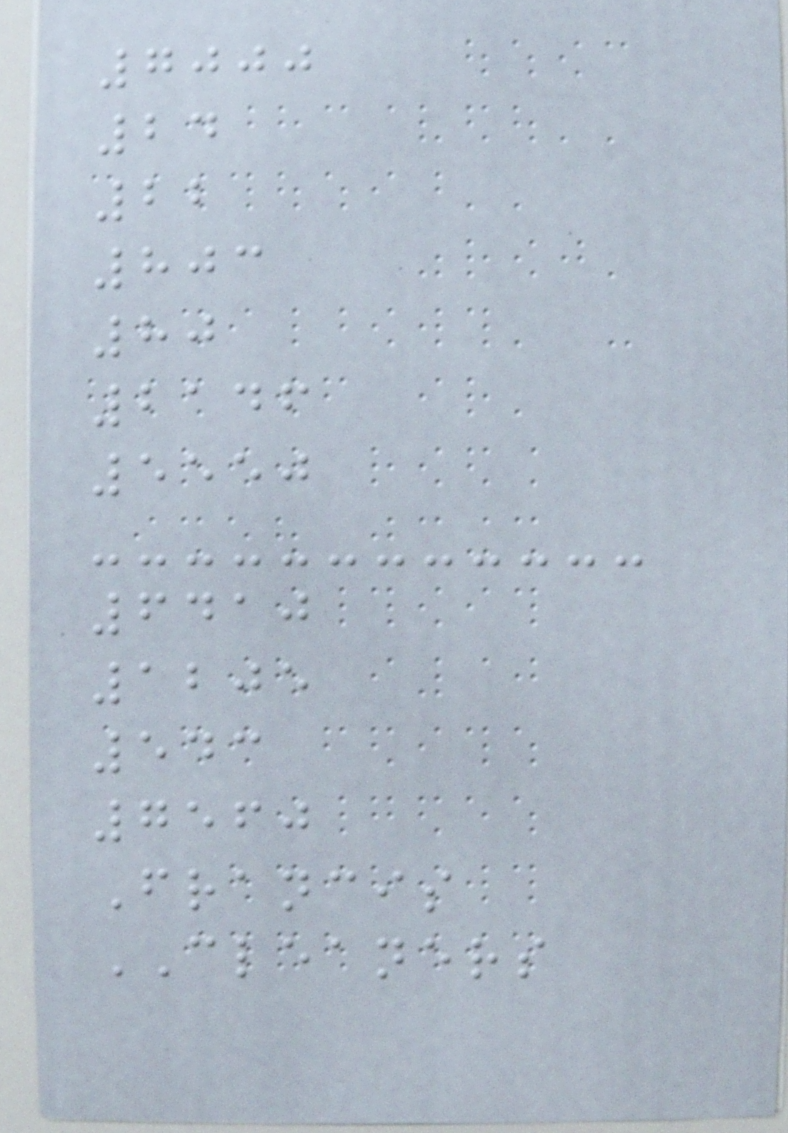7000
24
22
803
80
2146
5550
6410
1205
543
7560
Francis
CLEANERS
